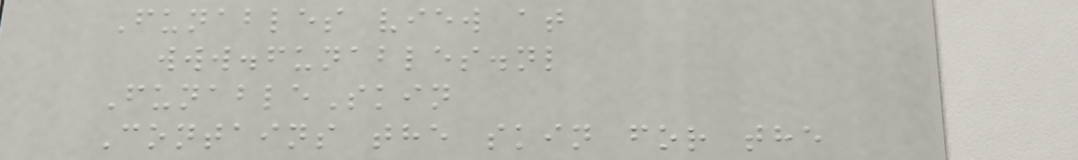Funables view at
www.funables.nl
FunableSkin
Contains the skin for the
